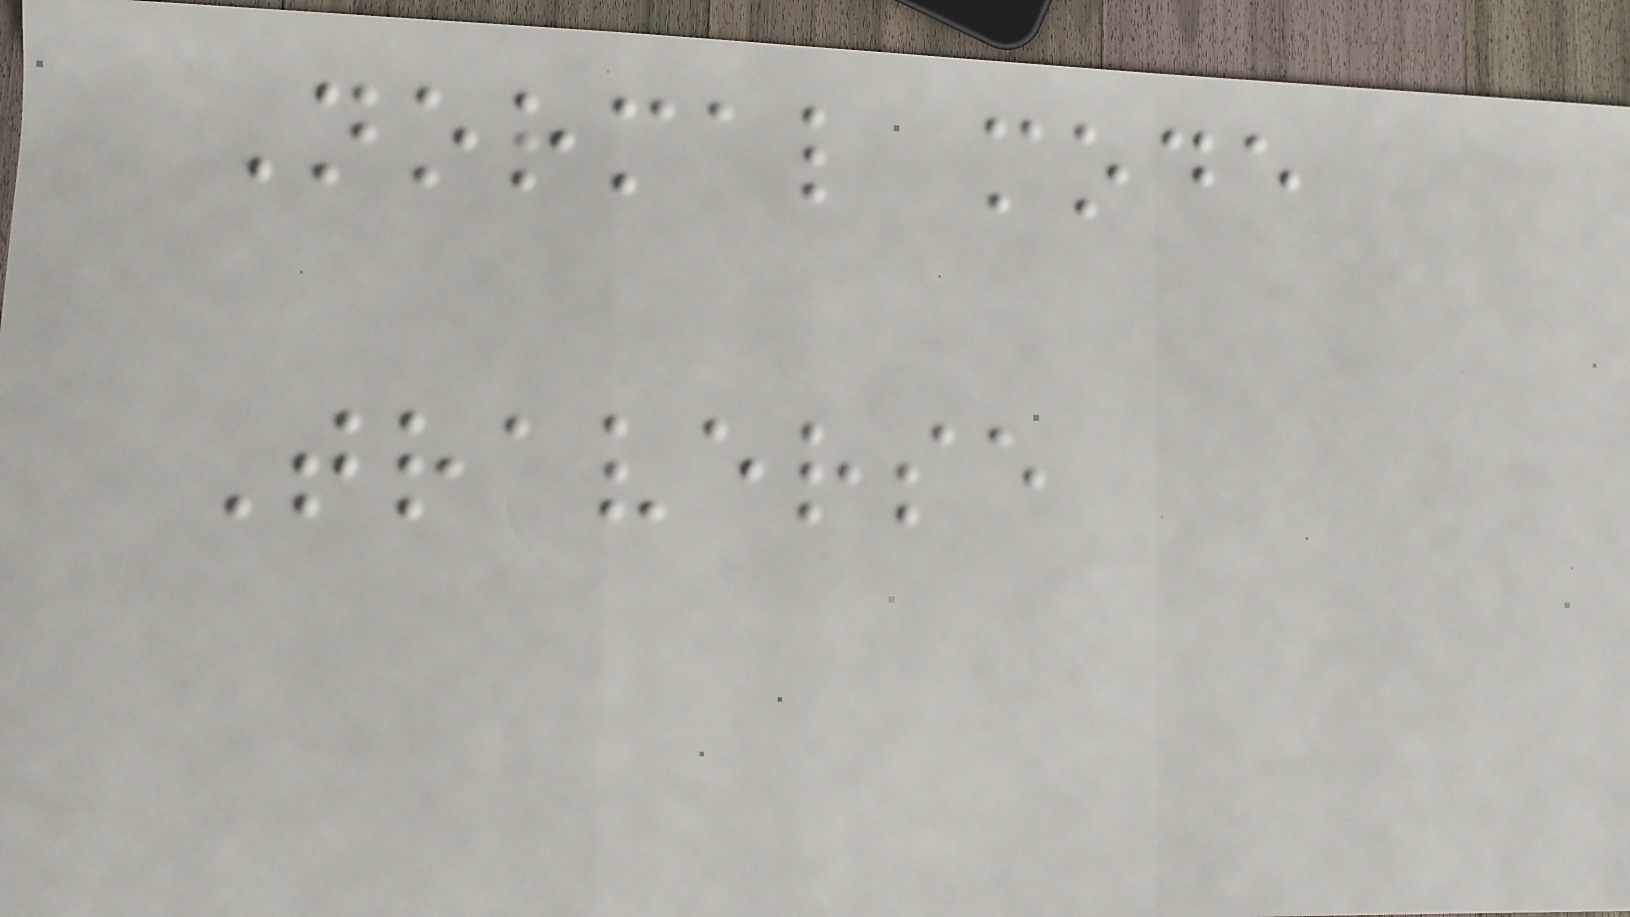Normal mode
Traverse
